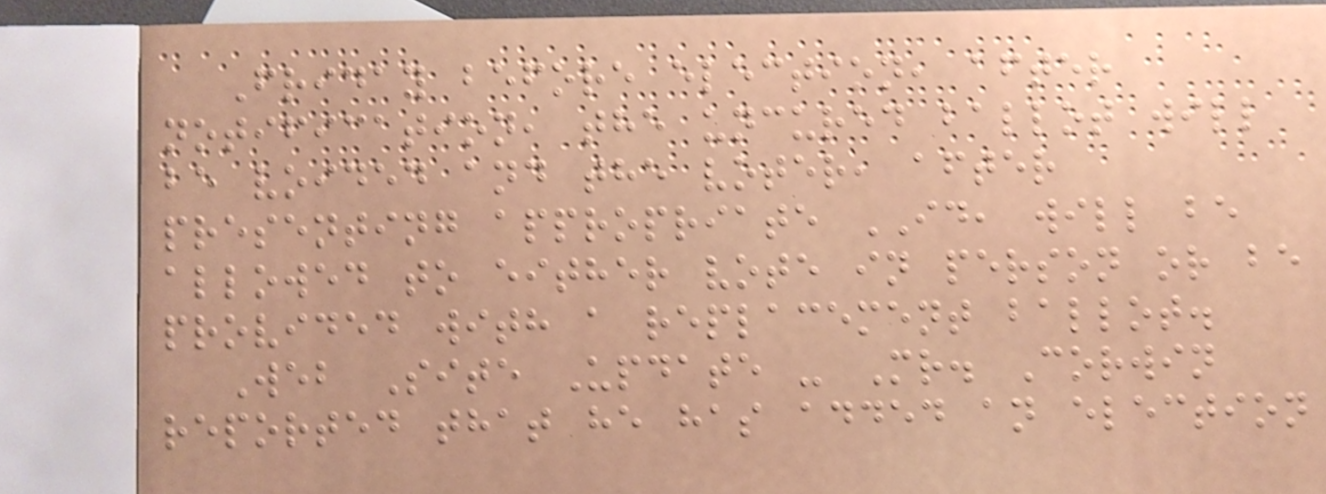Friday before election, after
notification, the uncured ballot will
be voided and the voter, after
presenting appropriate ID, will be
allowed to either vote in person or be
provided with a replacement ballot.
Web Site Update - Mr. Corwin
reported that he has added an election
